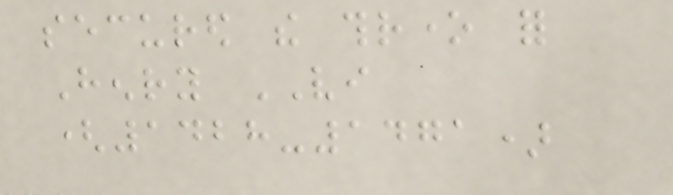secured the throne for
Henry VI
(1428-1471)
